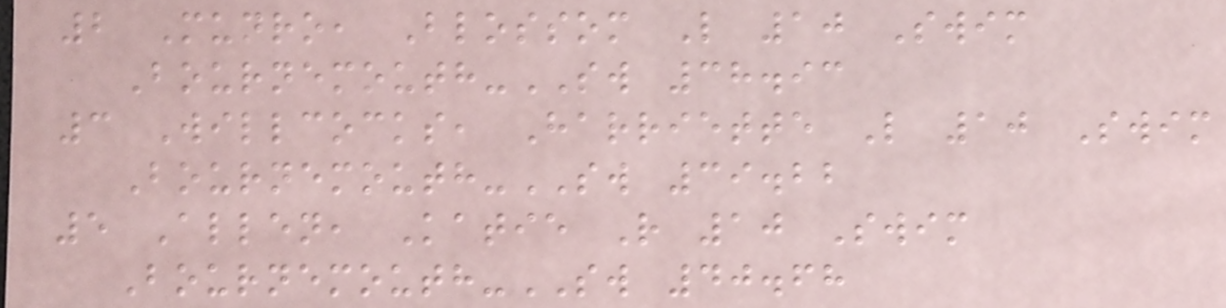2 Munro, Blossom L 10 Swim
Bournemouth-SW 38.93
3 Willcocks, Harriette L 10 Swim
Bournemouth-SW 39.22
5 Allen, Katie R 10 Swim
Bournemouth-SW 40.68
